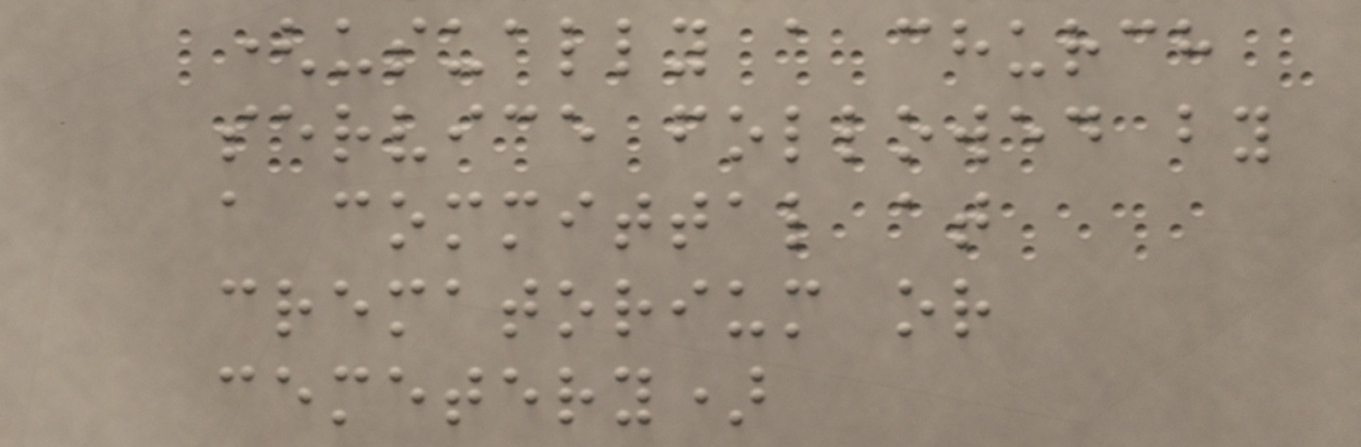(usually a church
service followed by
a committal at
crematorium or
cemetery)
